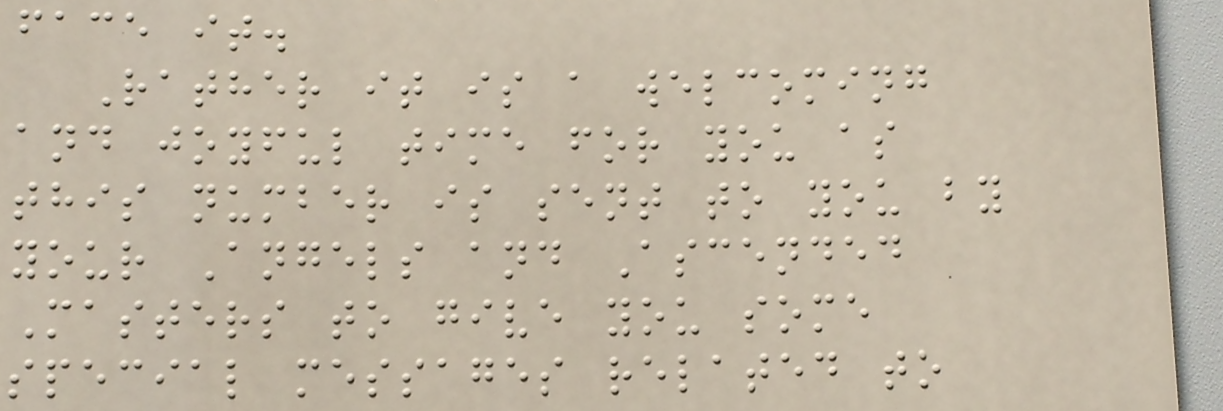face it.
Rather it is a welcoming
and joyful time for you as
this number is sent to you by
your Angels and Ascended
Masters to give you some
special messages related to
